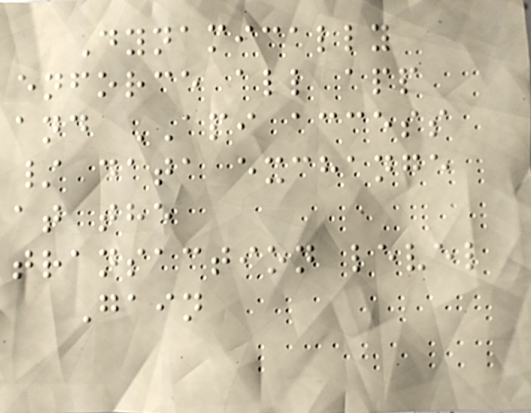Dynamically
enforce all app
and API access
/ data exchange
at the
transaction level
Gain
